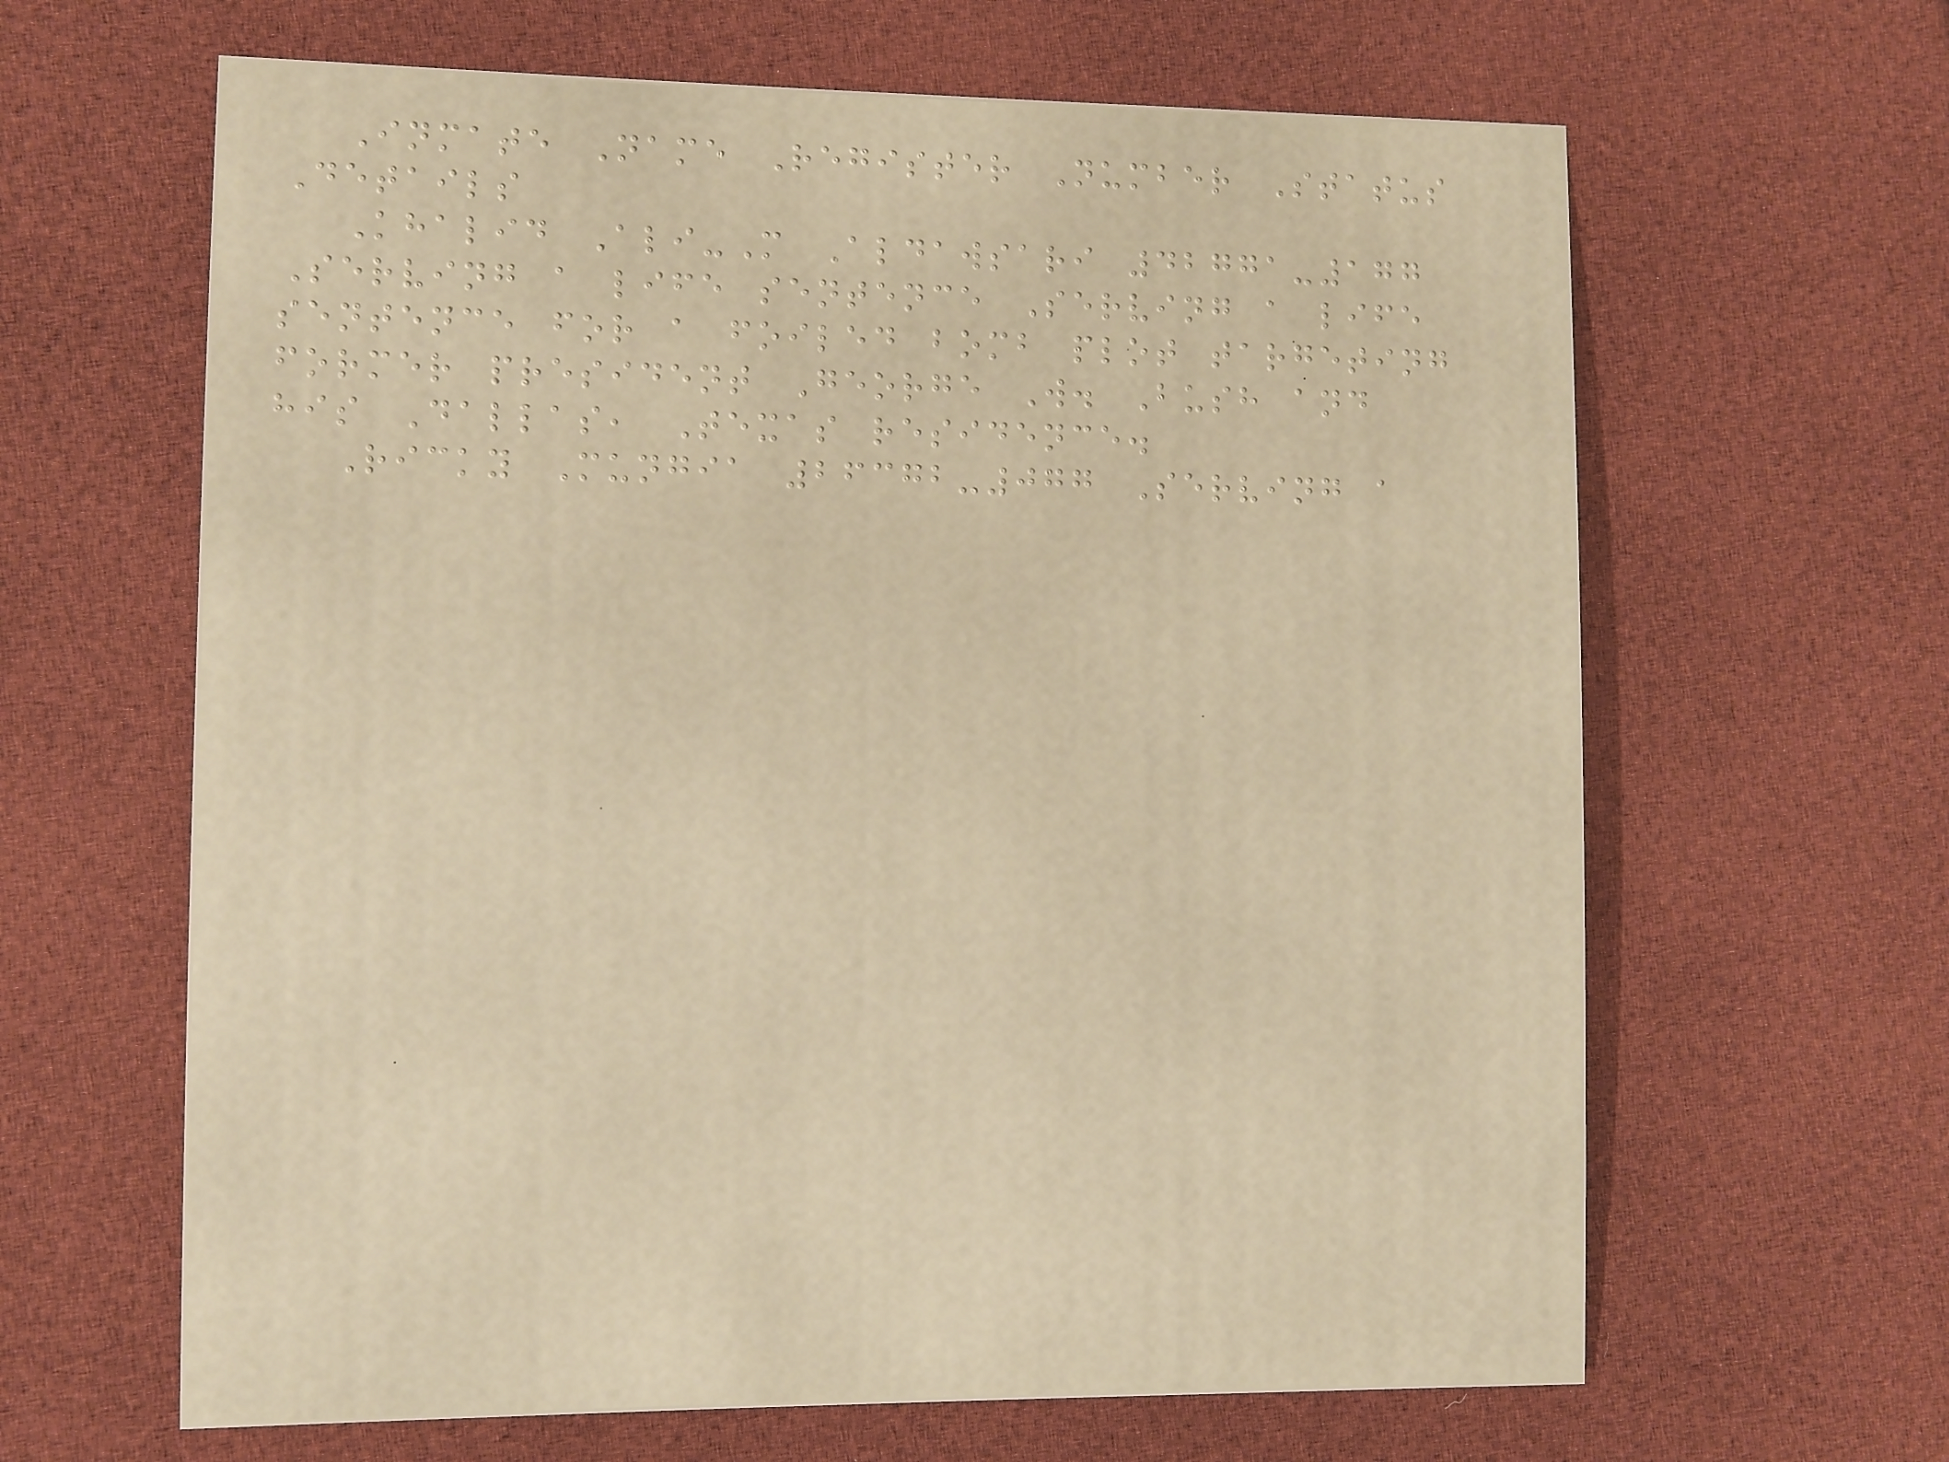Inmate Name Register Number Status
Details
Khalid Ali-M Aldawsari 42771-177
Serving a life sentence Serving a life
sentence for a foiled bomb plot targeting
former president George W. Bush and
his Dallas, Texas residence.
Ricky Mungia 26372-077 Serving a
